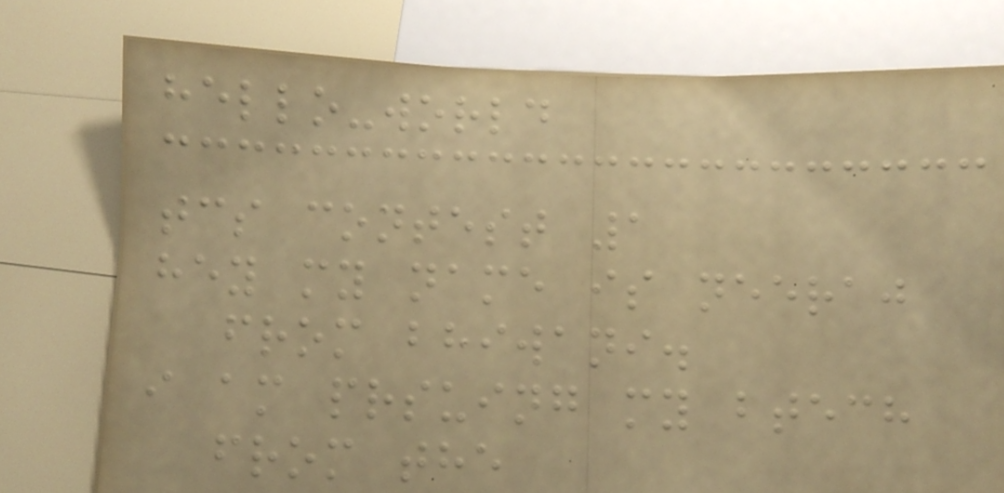hello-world
tcs contest 1
hey my name is neeraj
from bhiwani.
i am prsuing my btech
from the
